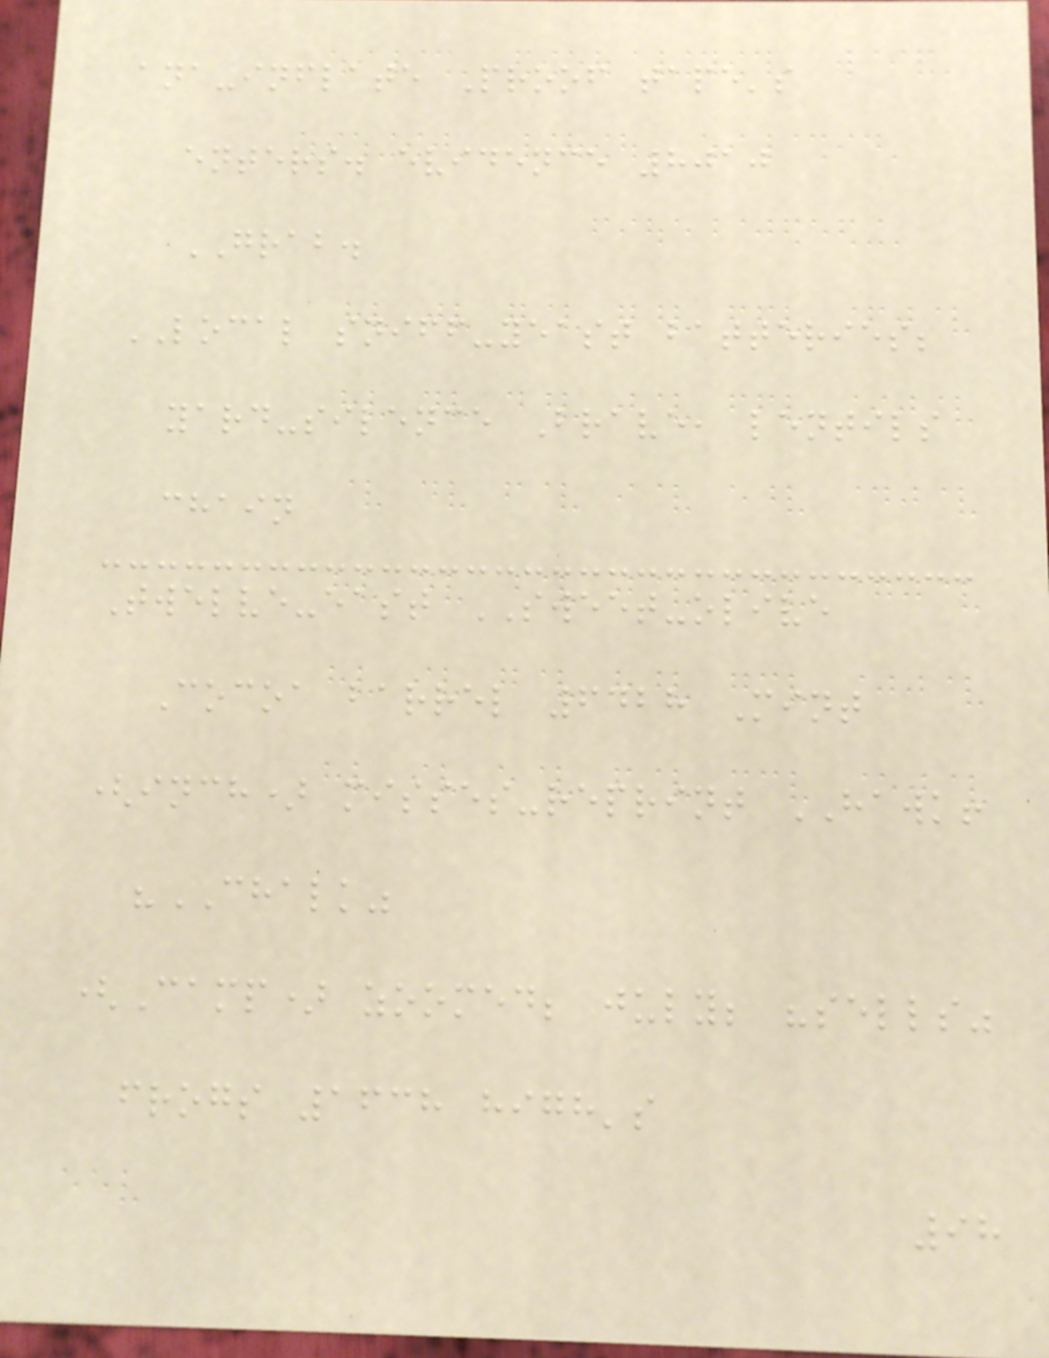ana-inflate Proof tape's
enters. evidence 8010
GRAB.
LOCAL sniff-yeast batteries;
yard-silence Brave, lentils
chain
Twelve-east SWEET-olive
Cocoa barrel 6428 Mint
(inch) misses-reprint HAWK!
"CHALK"
(Camp) zoomed; july; "sells"
frogs 1638 high's
98
